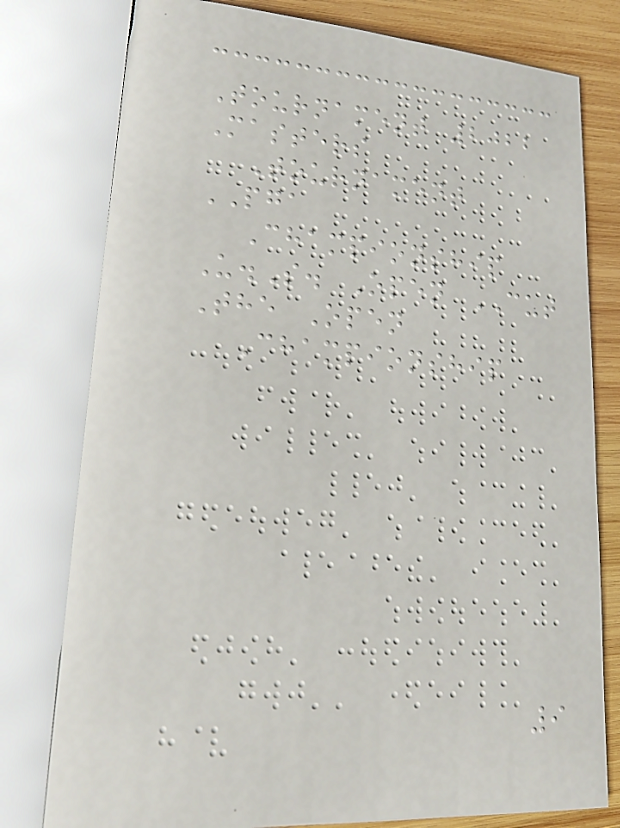Tournament 2022
Masters
Tournament
PGA
Championship
U.S. Open CUT
The Open
Championship
9
